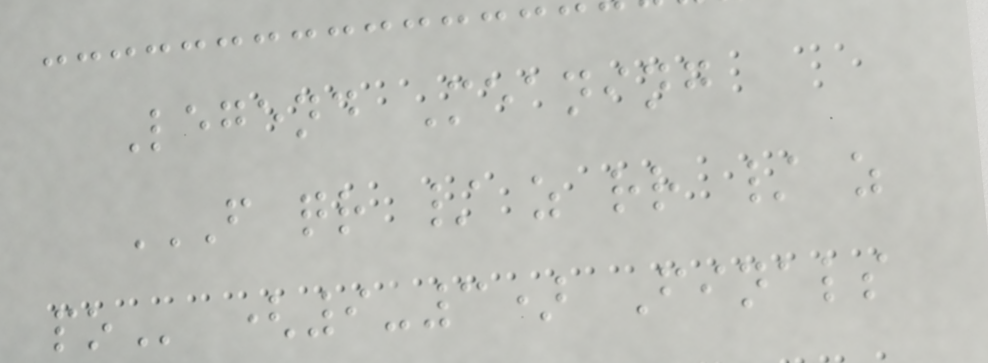Legend Meaning
F QR / Z RR / Z
PO (9-3) Finals
